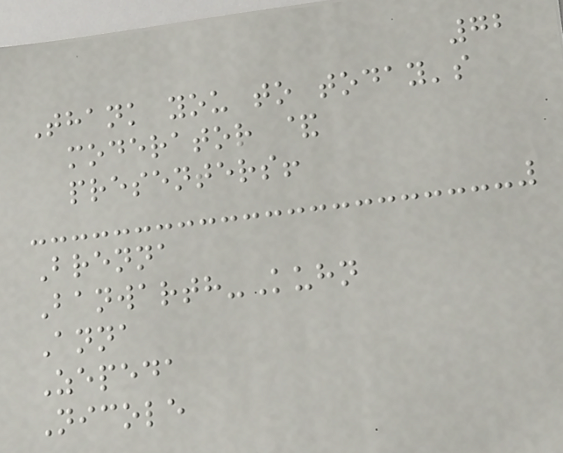72
Thank you to today's
moderator &
presenters!
Brenna
Banwarth-Kuhn
Anna
Zepeda
Nicole
